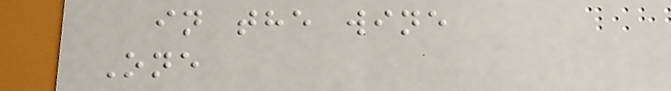in the wine
One
